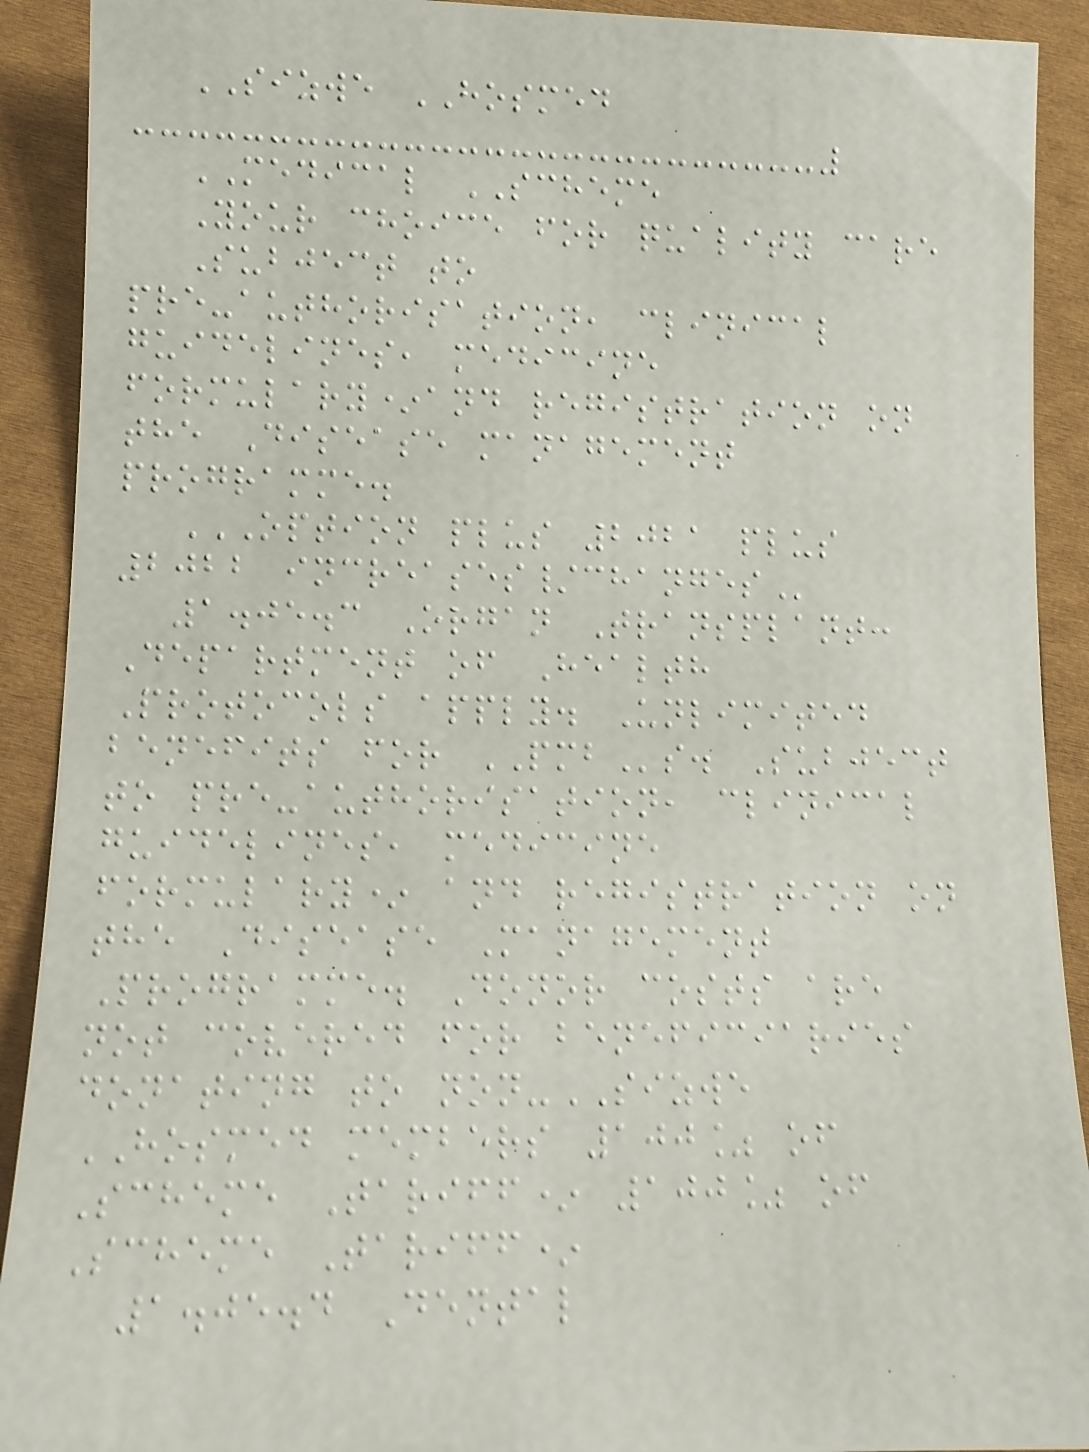SIZWE HOSMED
MEDICAL SCHEME
Your choice for quality care
Subject to
pre-authorisation, clinical
guidelines, medicine
formulary*and registration on
the Disease management
programme.
OPTION PLUS 2021 PLUS
2022 INCREASES/CHANGES
1.05.3 Organ Transplant:
Department of Health
Protocols apply. Unlimited
benefits for PMBs. Subject
to pre-authorisation, clinical
guidelines, medicine
formulary* and registration on
the Disease Management
Programme. Donor costs are
not covered for beneficiaries
donating to non-SIZWE
HOSMED members 100% of
Scheme Tariff* 100% of
Scheme Tariff*
1.05.4 Dental
